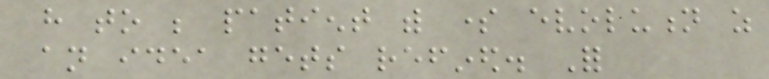have to be patient with some evolution as
an idea gets refined. For
